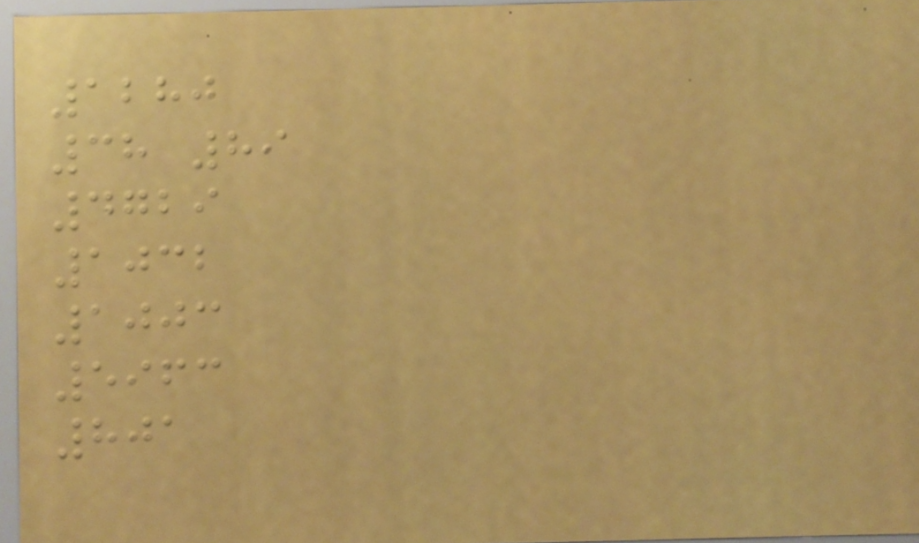1280
38 89
4729
1032
1003
5963
801
